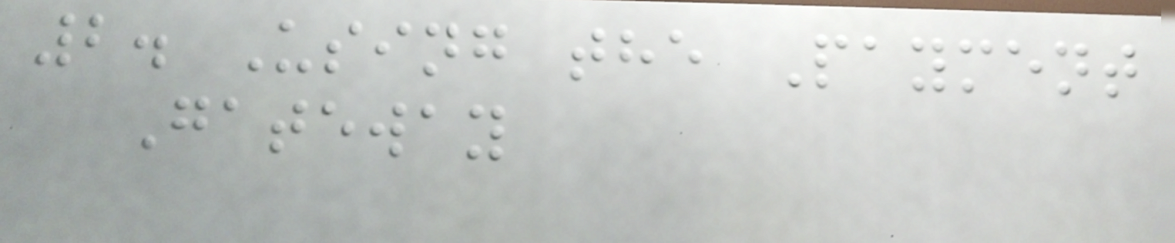2. Using the Payment
Gateway
